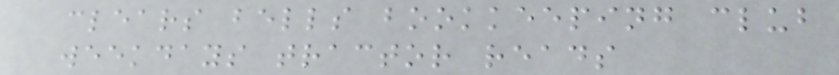clears bells bookkeeping club
weekdays tractor reads
